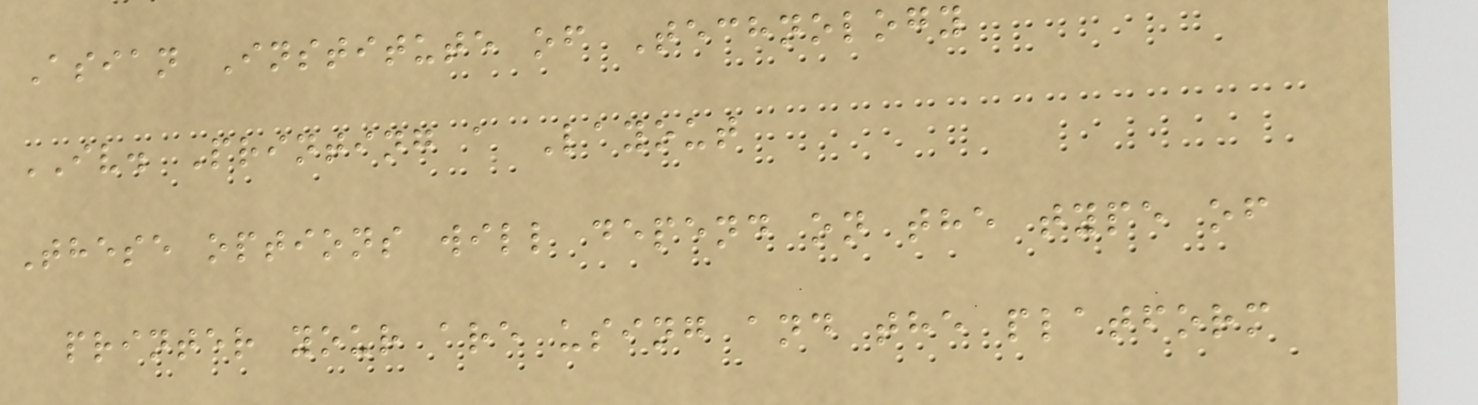Asian Institute of Technology
IV. Printing a Layout
These options will depend on the type of
printer your are using and the platform
